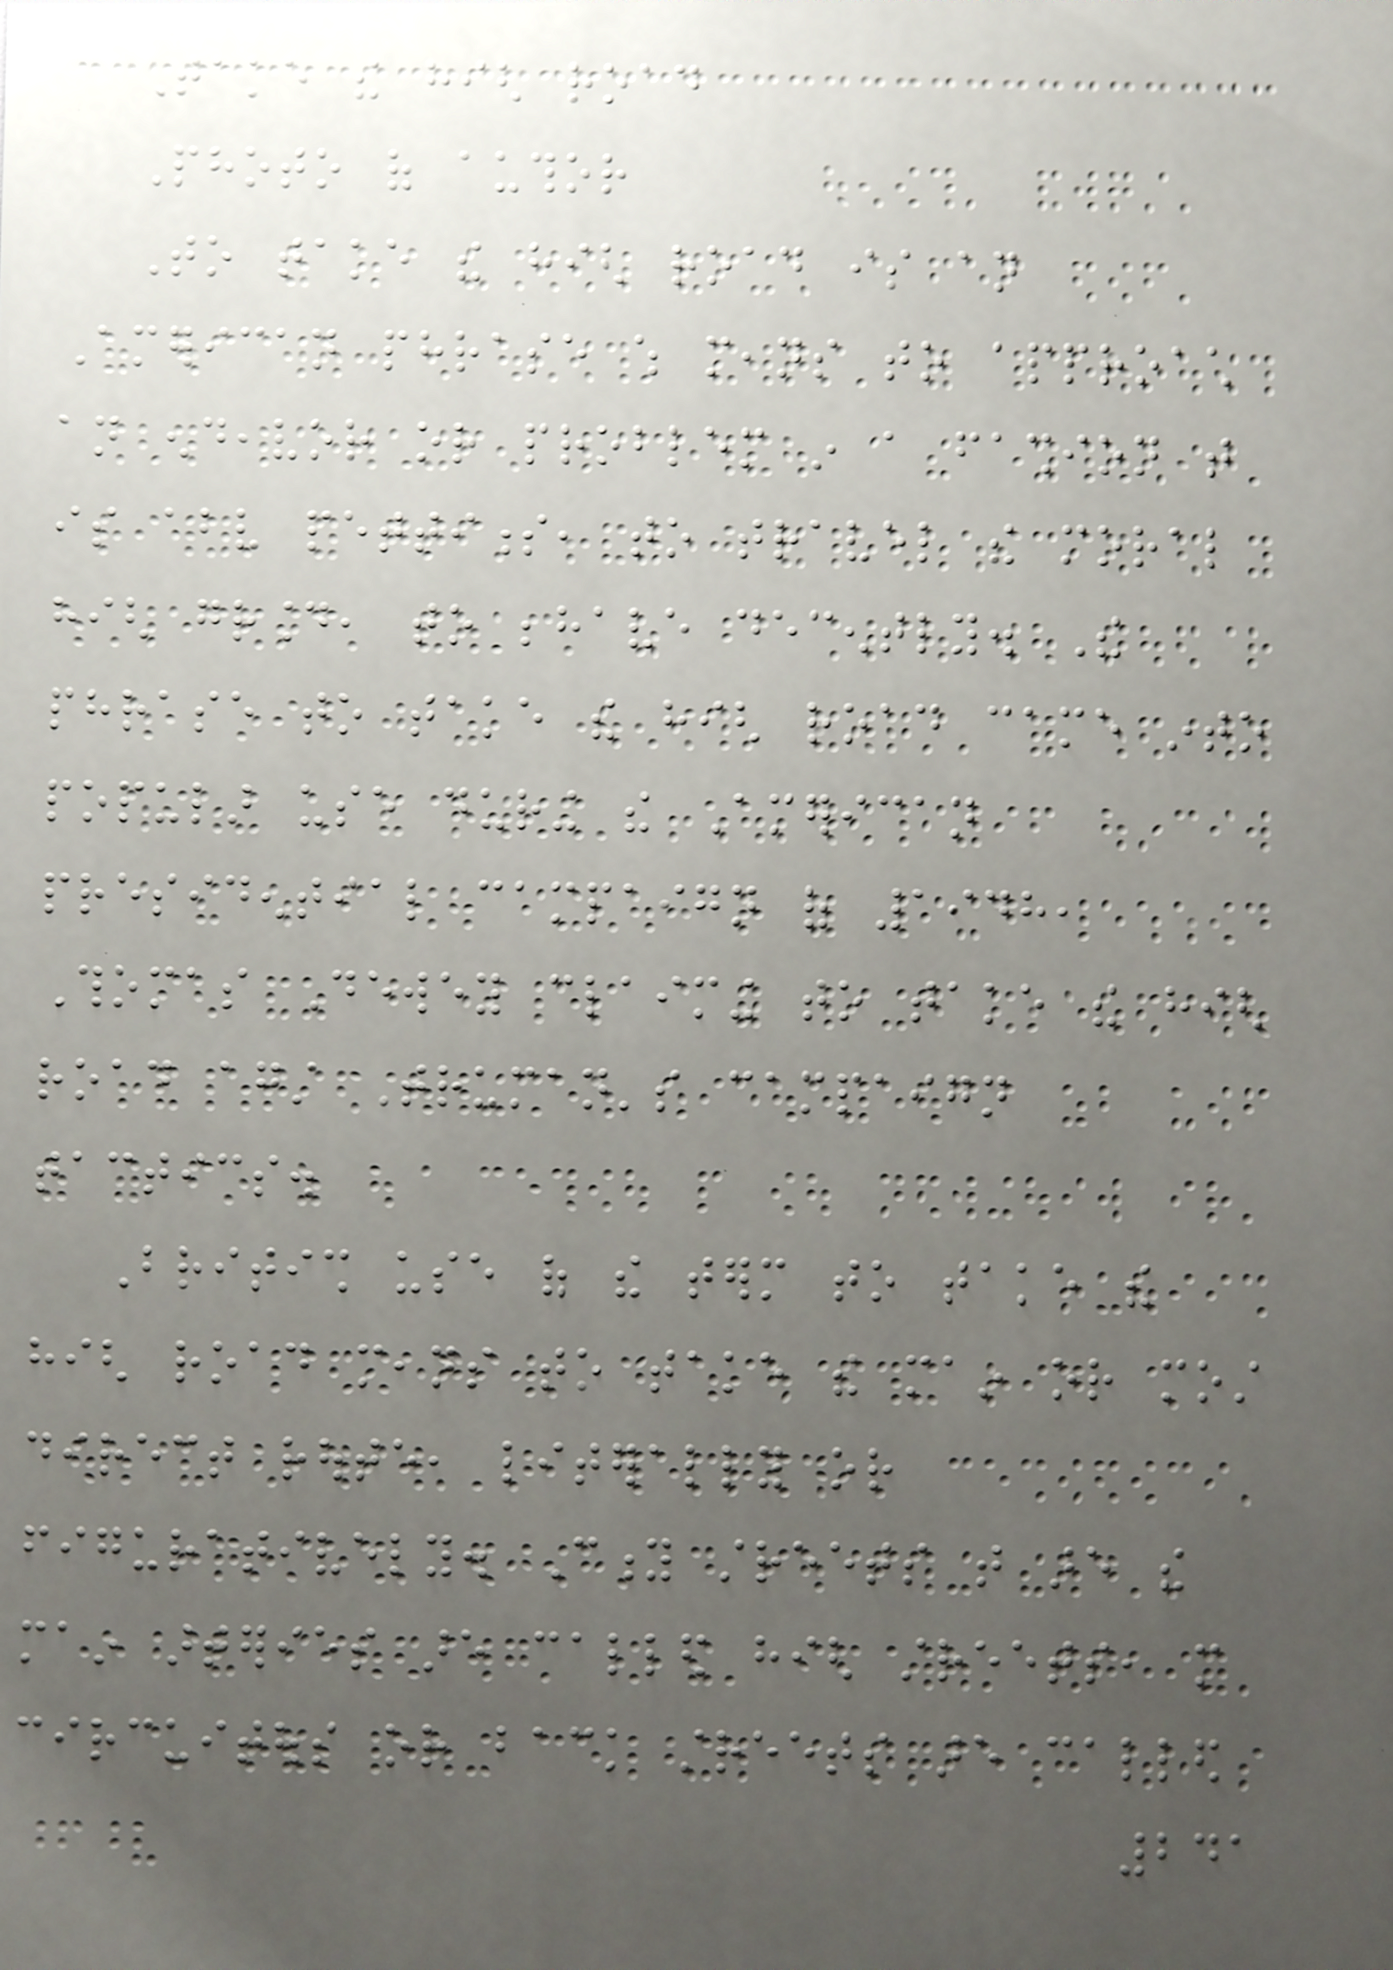Take the high road
Photo of author
To take the high road is an
American phrase which means to approach
an endeavor or problem in a fashion that
is above pettiness, to travel the moral
high ground, to behave decently. The
phrase to take the high road came into
popular use during the American
presidential campaign of 1948,
Thomas Dewey claiming to take the high
road against Truman's campaign
tactics.
British use of the term to take the
high road means to take the main or most
direct route, literally or
figuratively. City streets that are the
main arteries are called high streets, more
circuitous or back streets are called
241
